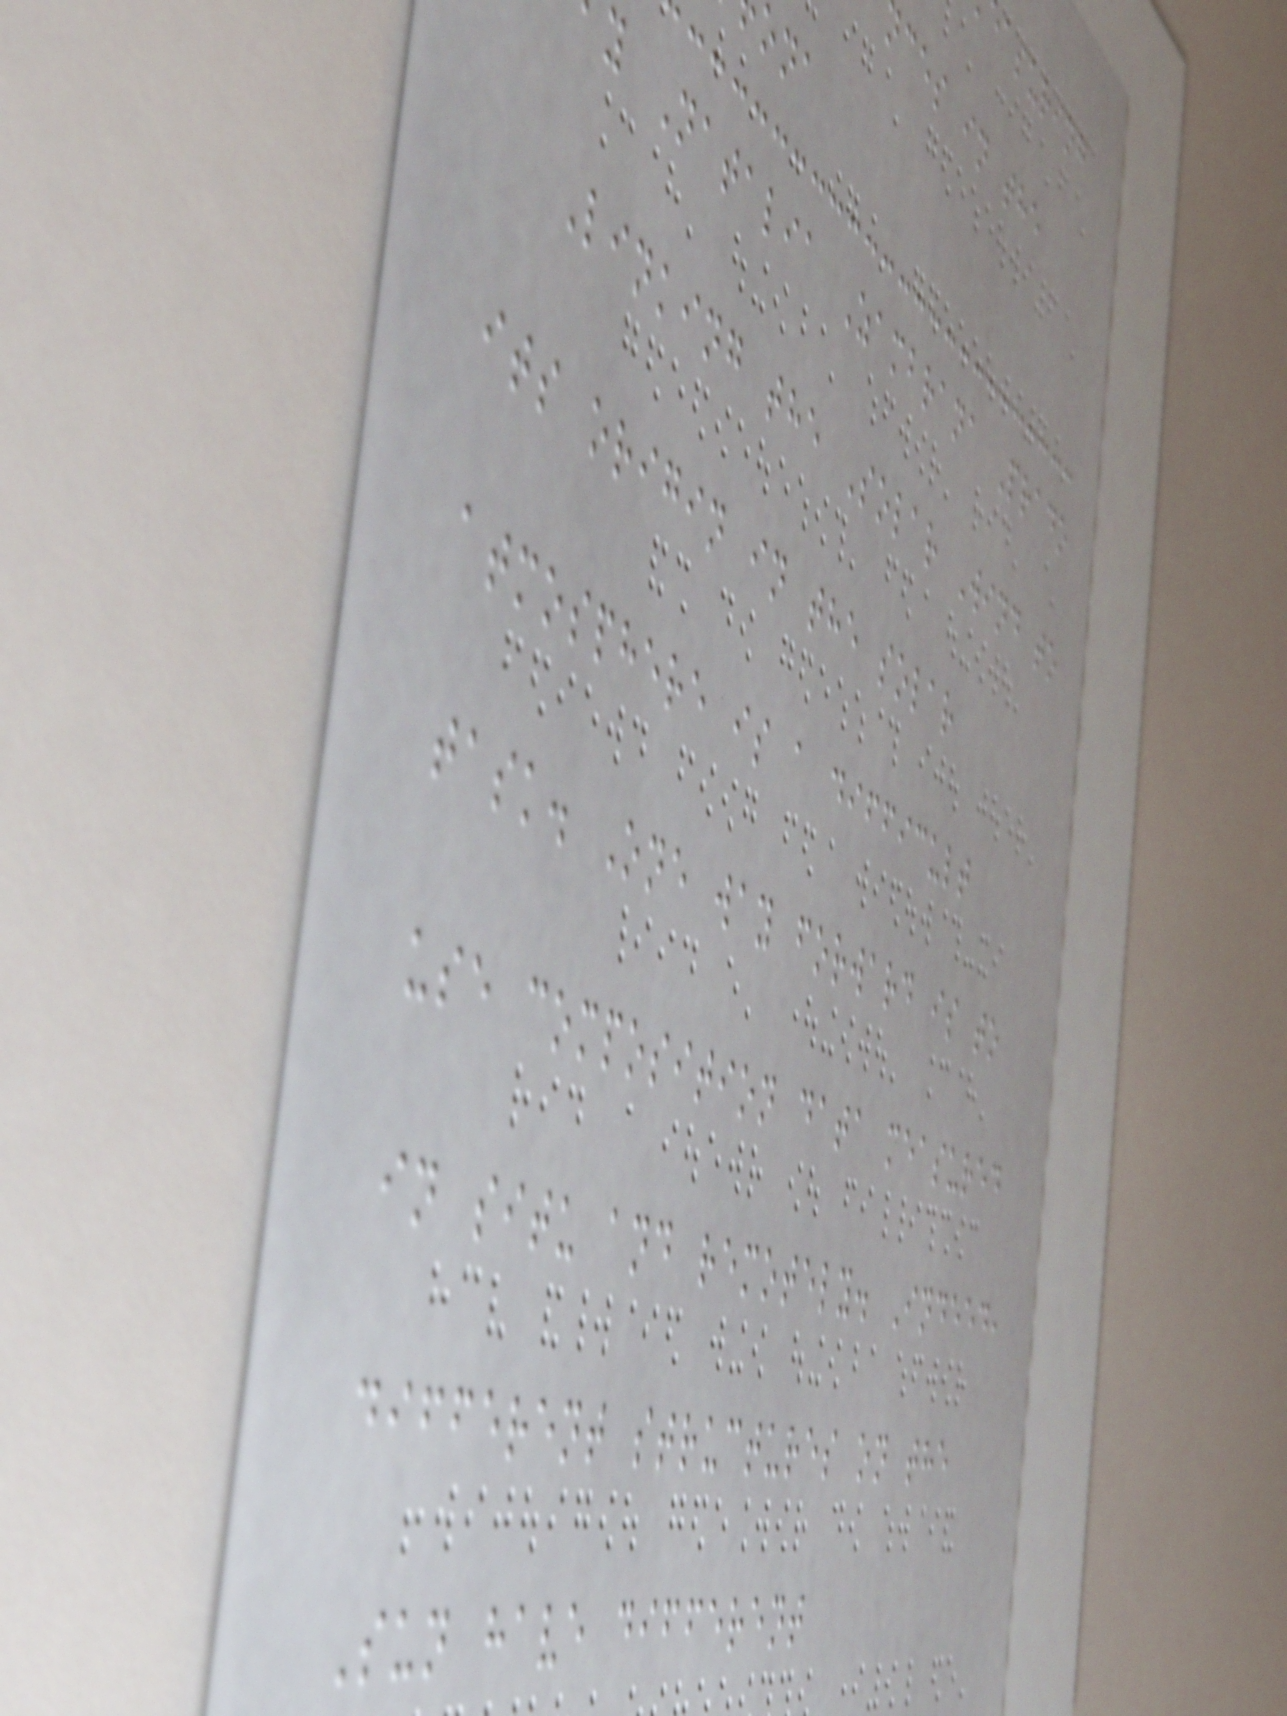asuring
nces in the
y Natalia Zambrana Prado
Linking the Solar Wind to
its origin in the solar
atmosphere is a difficult
task. One way forward is to
use composition data measured
in situ and remotely. Indeed,
different structures on the
Sun have different
